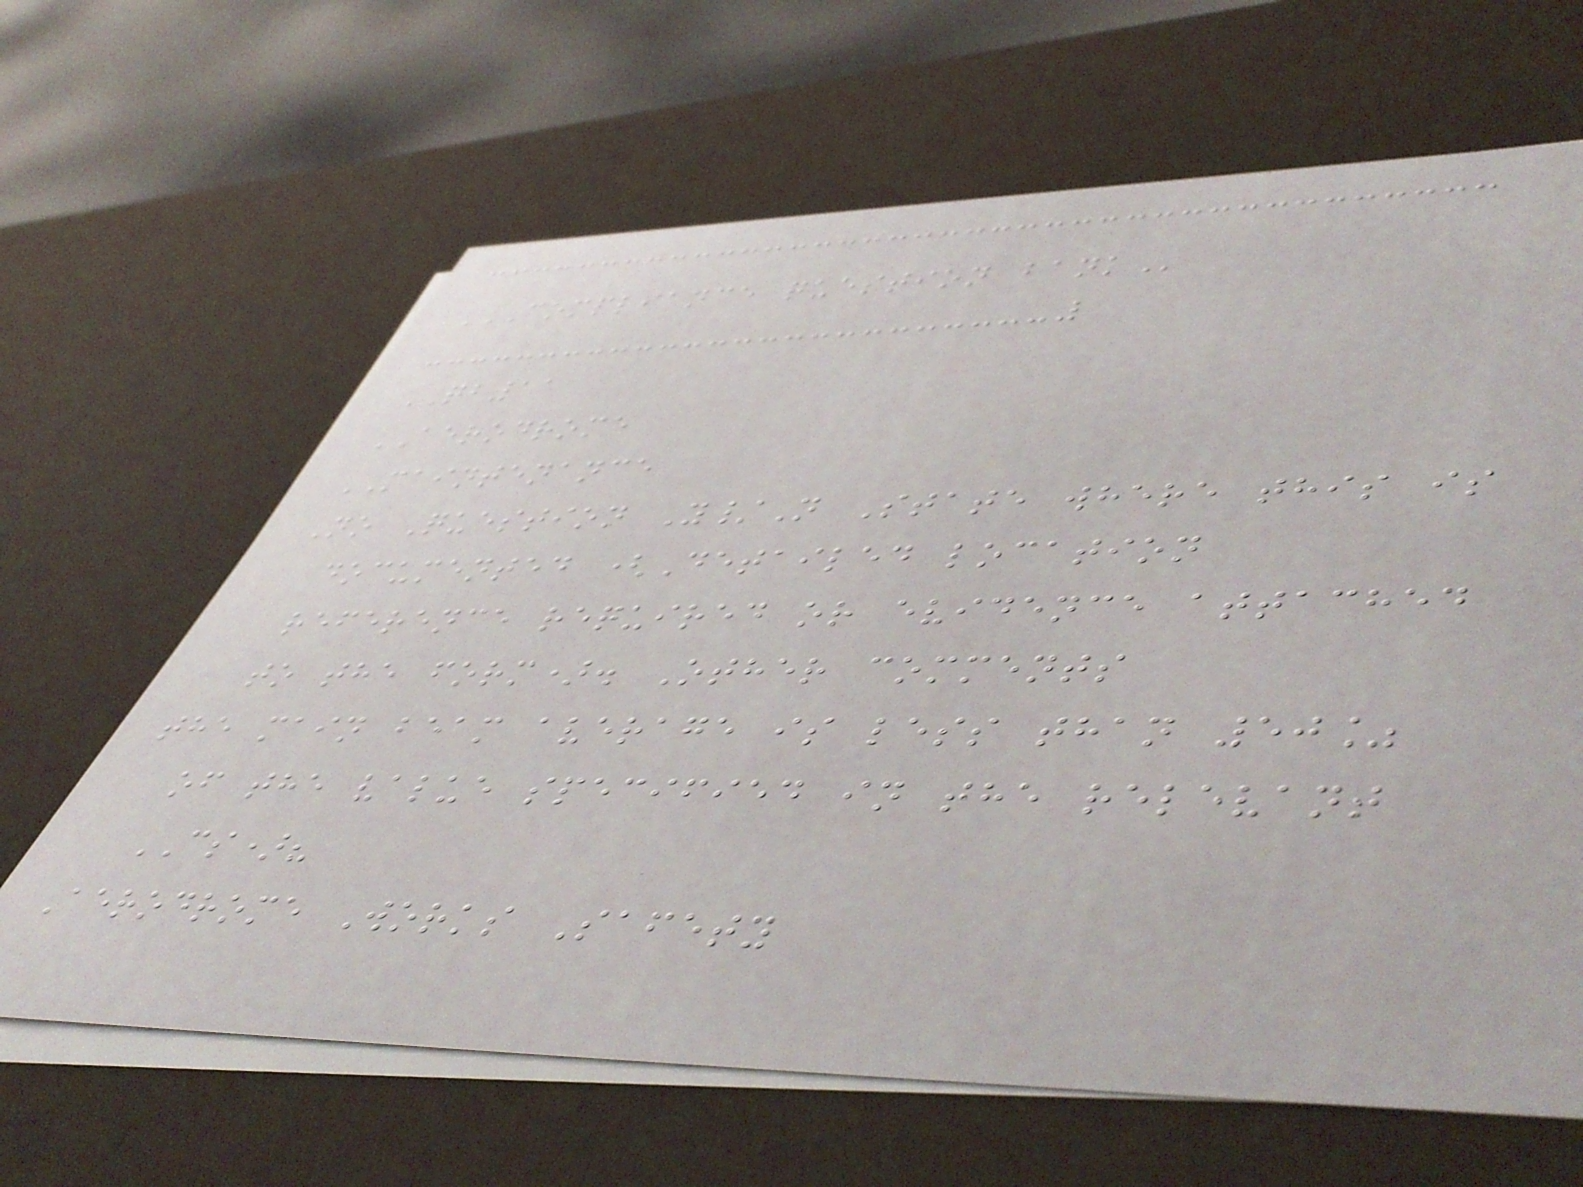COMPLIANCE QUESTION BANK
QB11
AERODROME
MAINTENANCE
No Question Y/N State where this is
documented (Detailed location
reference required or evidence attached
to the form). Other comments
the main beam average is less than 50%
of the value specified in the relevant
CS)?
Aerodrome Works Safety
